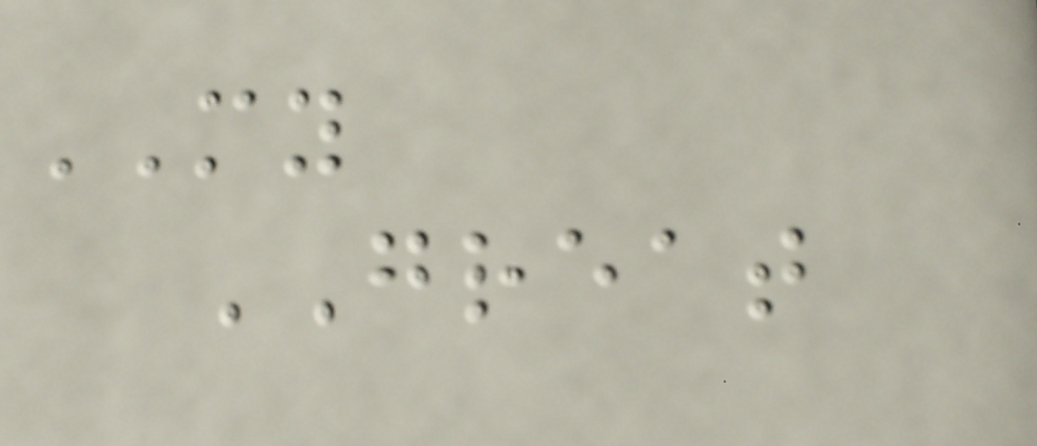MY
GREAT
